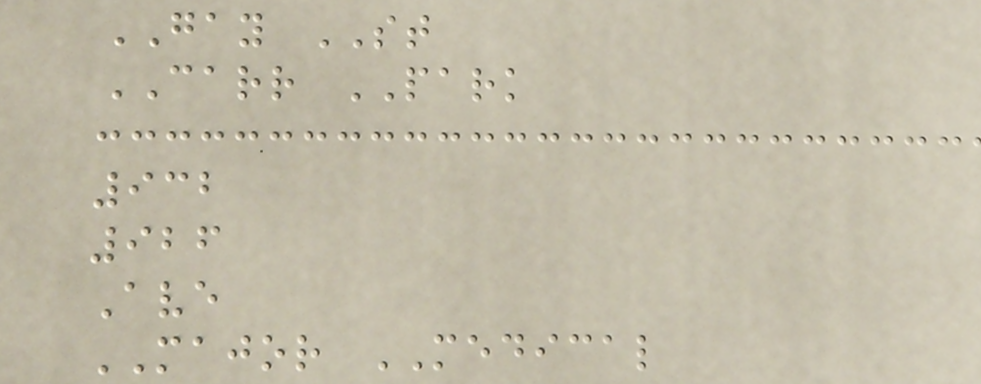GAY ST
CARR PARK
932
926
Ave
MAJOR MEDICAL
